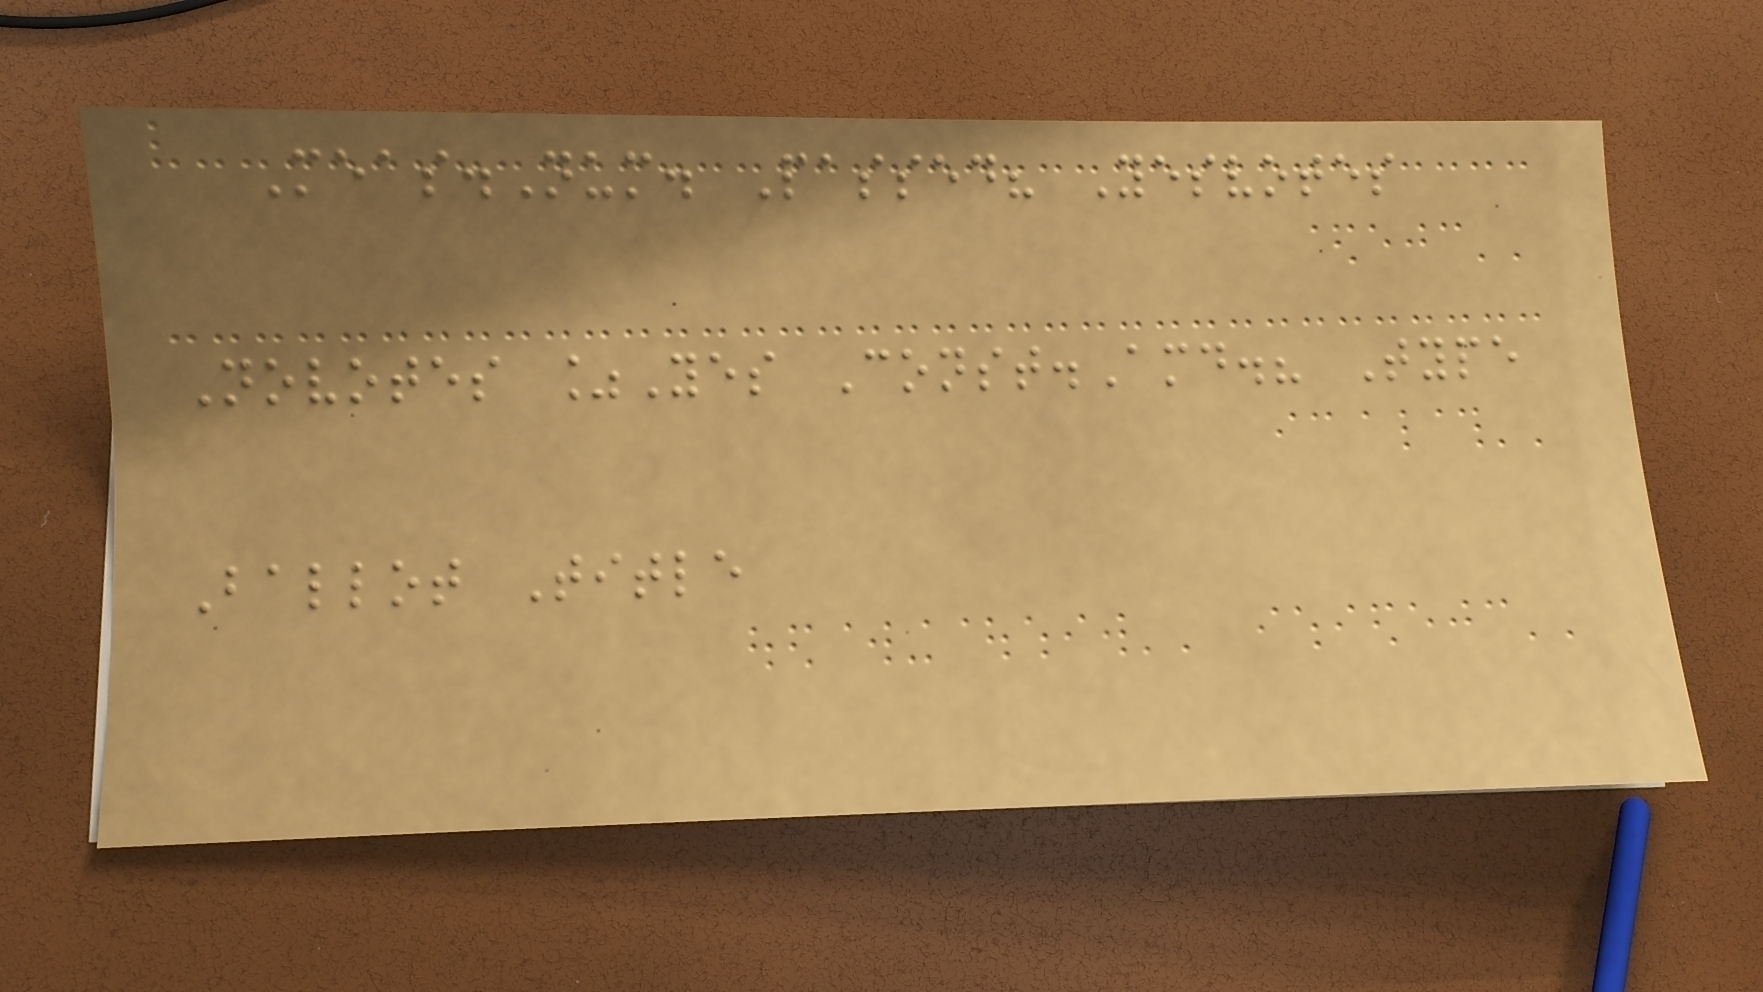Meas.Num. Passed? Yesvotes
Novotes %Yes Const.Amd.? Type
Ballot Title
